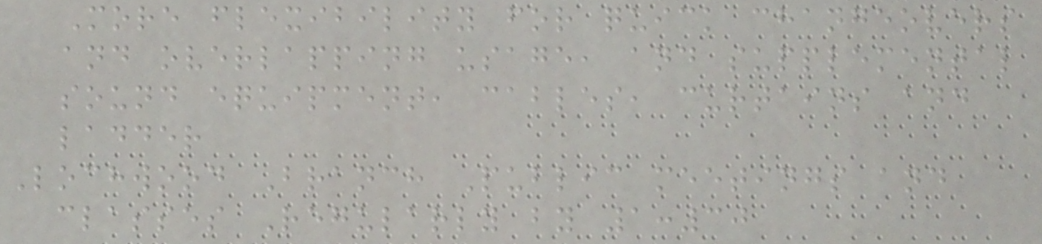More flexibility for quick changeovers
and overlapping usage, and supplemental
sound equipment, cables, curtains and
ladder
Lochwood Branch Public meetings and
classes Regularly by 1:30
